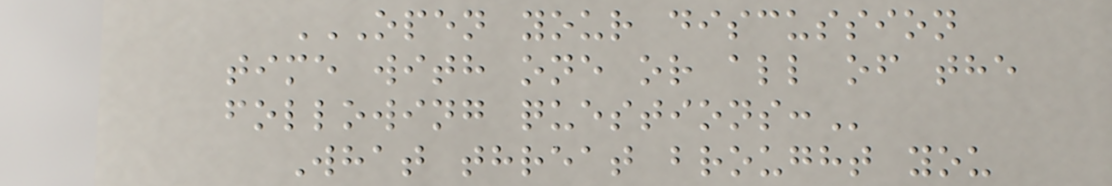OPEN YOUR DISCUSSION
TIME WITH ONE OR ALL OF THE
FOLLOWING QUESTIONS:
What threat brought you
